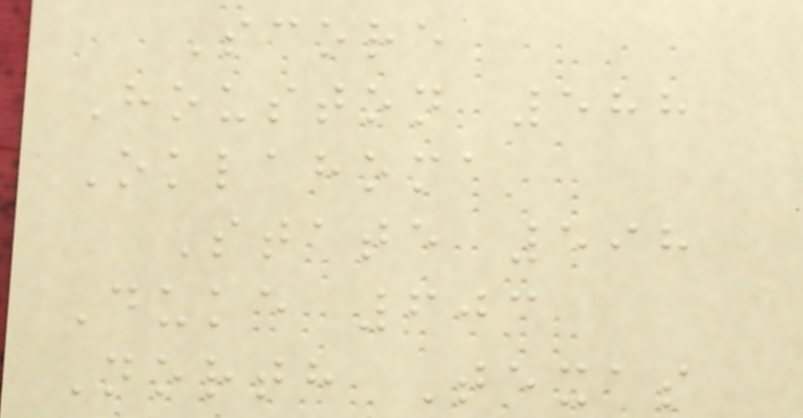Score
Houston 588
Oklahoma
State 598
Duke 603
North Texas
